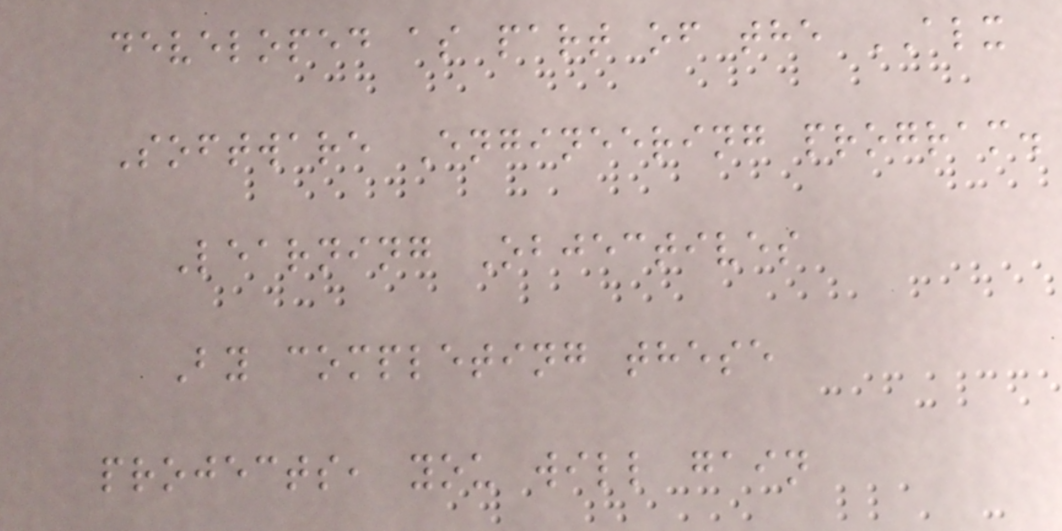developed as part of the ALX
Software Engineering program.
Learning Objectives
By completing these
projects, you will gain
